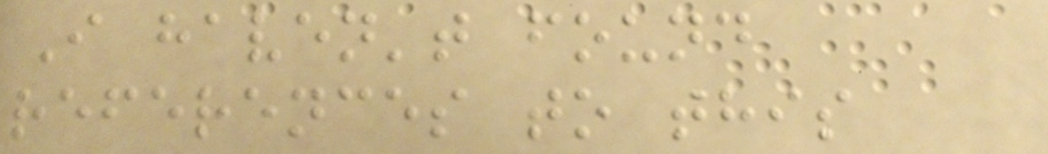I haven't found
references to this
